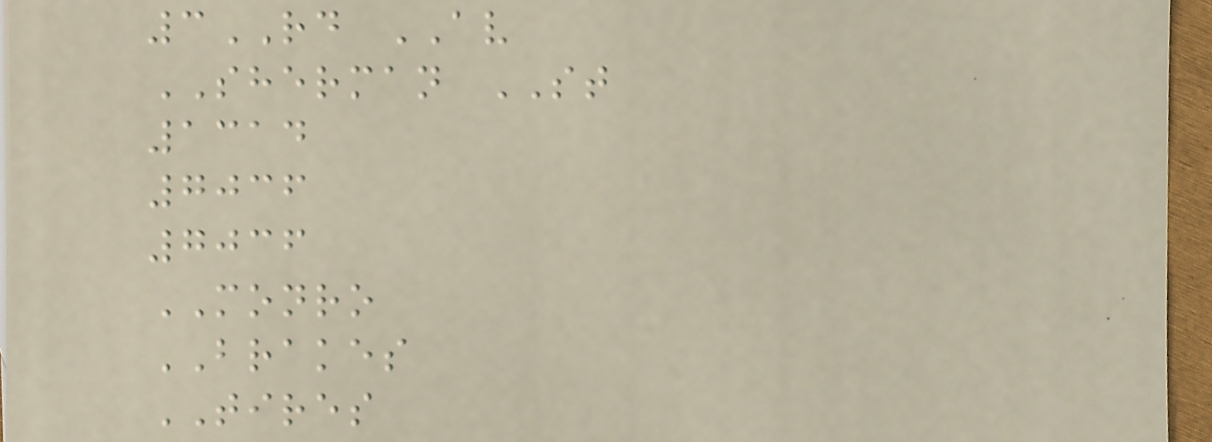3RD AV
SHERMAN ST
1314
7036
7036
MONRO
BRAKES
TIRES
